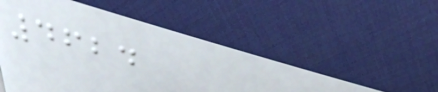4624
